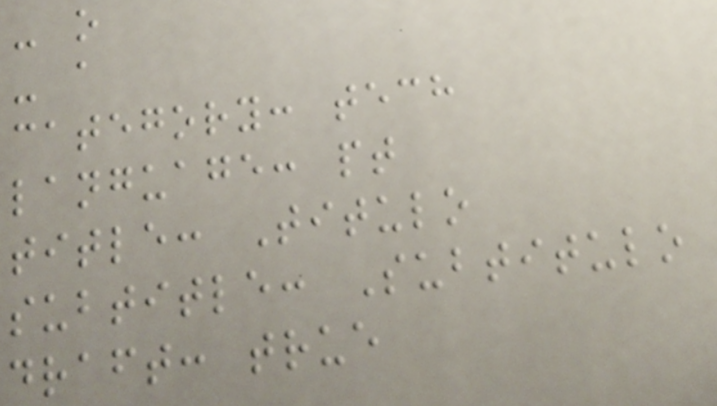- o
- a
category: tech
language: pt
title: Titulo
subtitle: Subtitulo
draft: true
